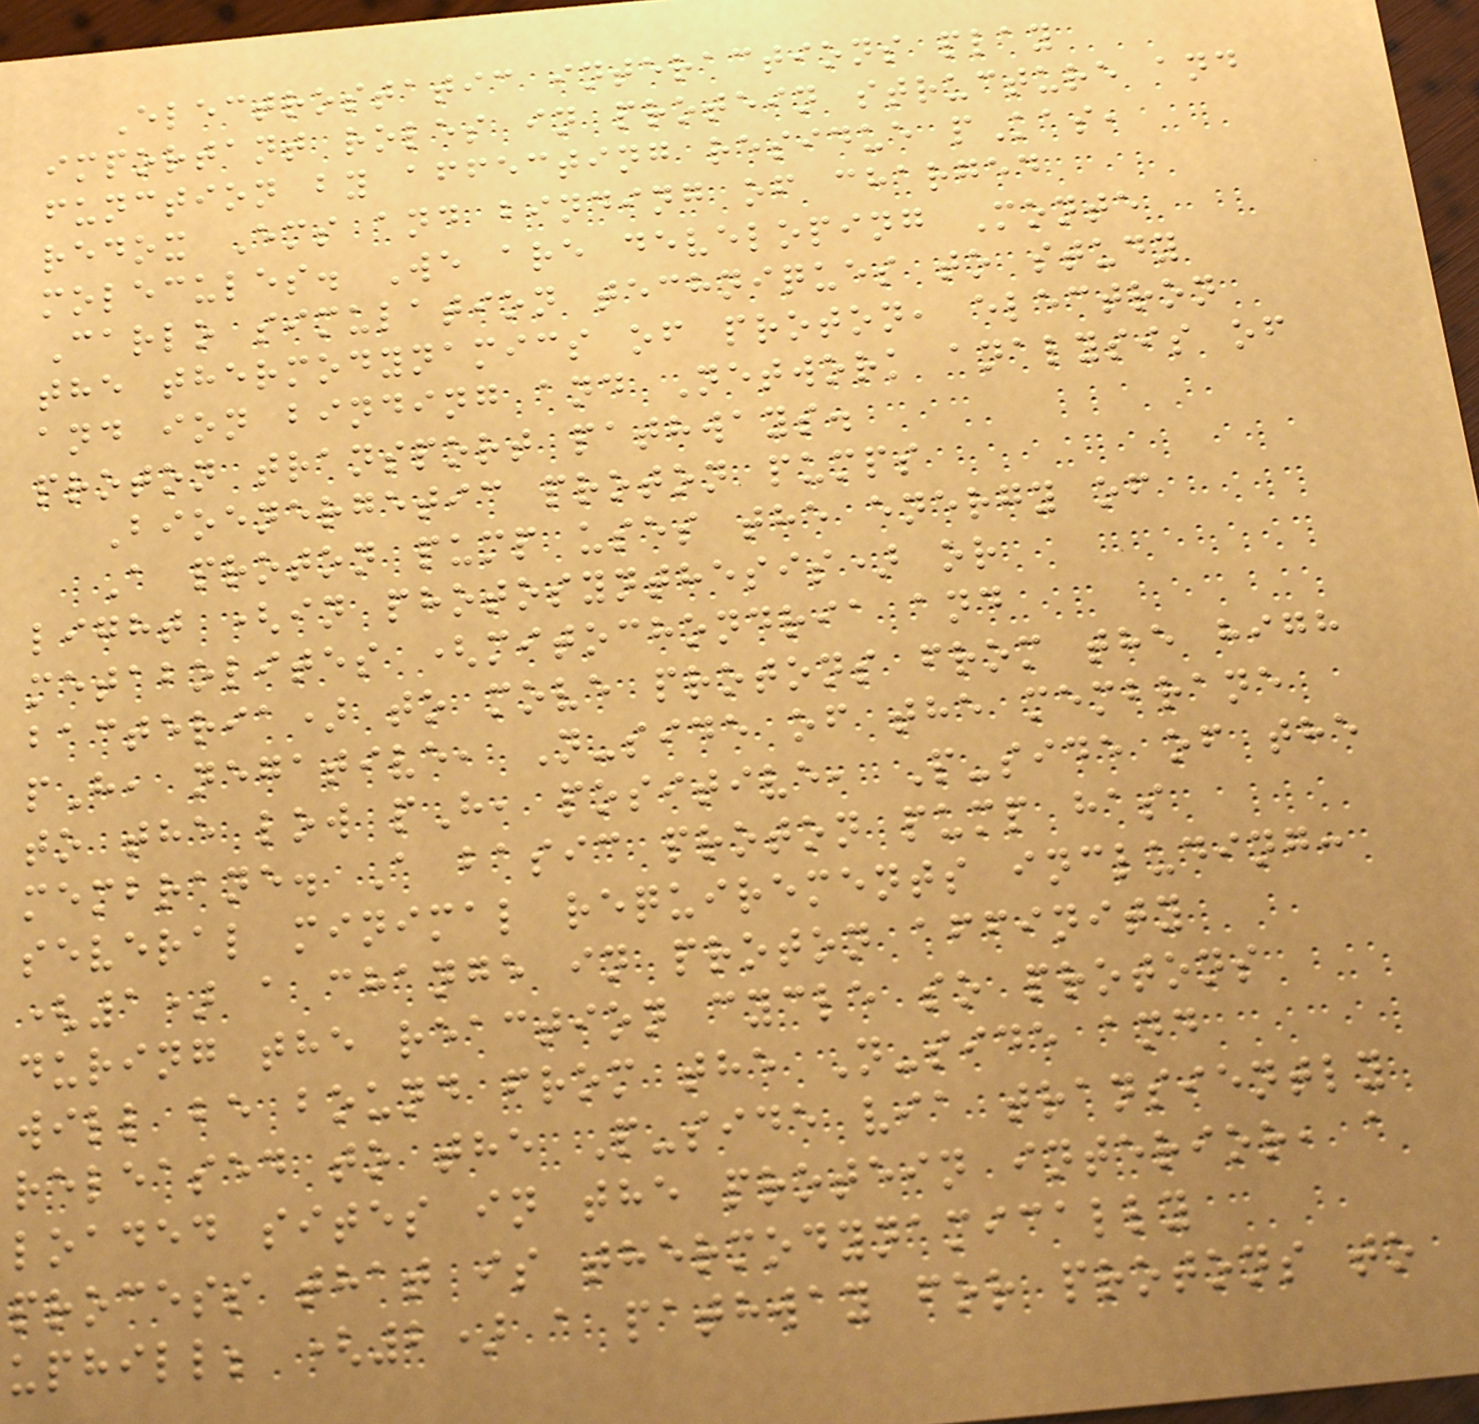Electrostatic interactions play
important roles in protein structure and
function by affecting residue pKas,
redox Ems and binding of charged
molecules. We are developing Monte
Carlo simulation techniques to study
the thermodynamics of proton, electron
and ion binding and Network analysis of
proton transport pathways.
Bioenergetic proton pumps
A proton pump uses the energy of
light (in photosynthesis) or
metabolites (mitochondria and
bacteria) to move protons from the high
pH, negative, N-side of the membrane
to the low pH, positive, P-side of the
membrane. A basic proton pump has
several minimal requirements including:
(1) a change in proton affinity
during the reaction cycle so protons
will be bound from the N-side and
released to the P-side via transiently
loaded sites in the protein interior, a
process that is thermodynamically
uphill; (2) a pathway for protons to
